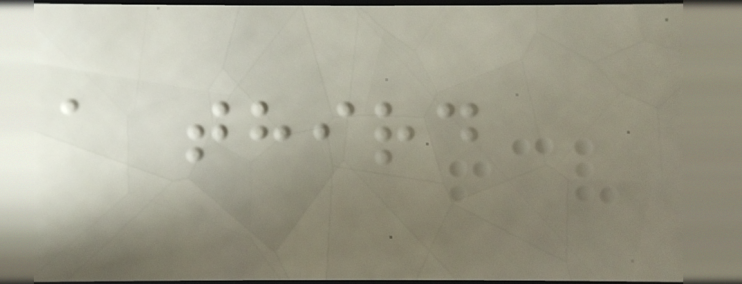a third
